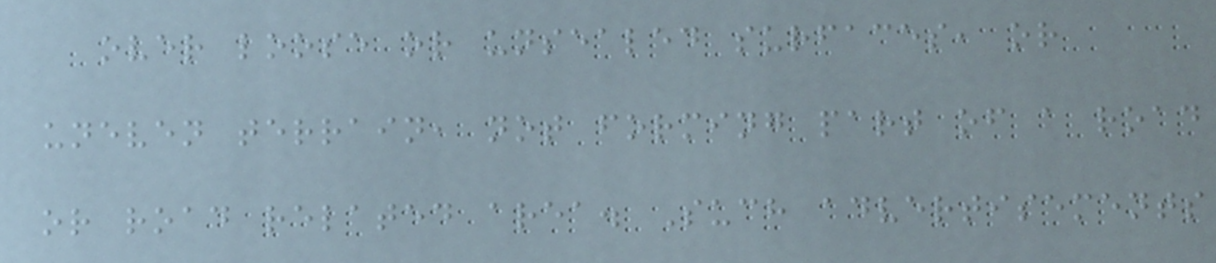over loose or unsealed surfaces, or
uneven terrain, not forming part of a road
or road related area. Such advertisements
